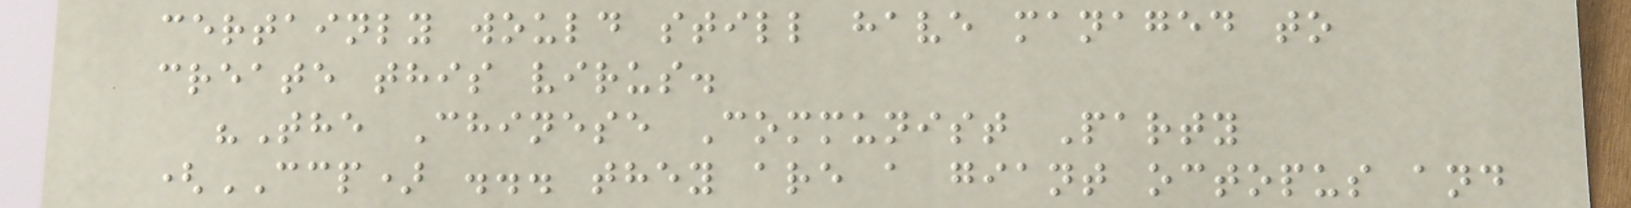certainly would still have managed to
create this virus.
"The Chinese Communist Party
(CCP) ... they are a giant octopus and
